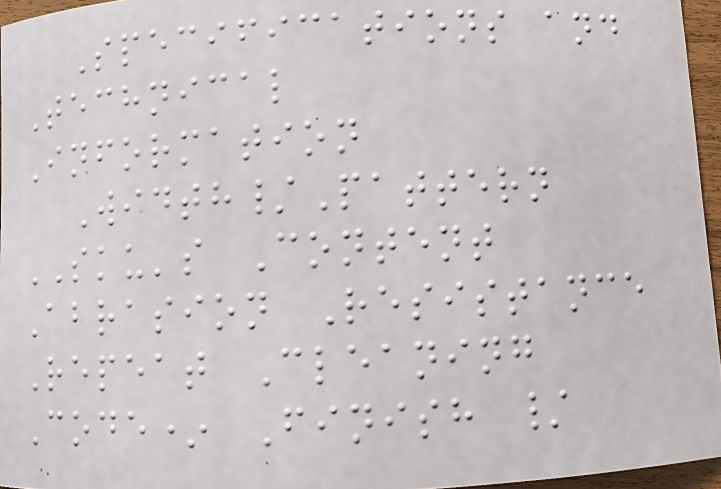Specifications and
Technical
Information
Width/Pattern
SKU's Content
Abrasion Resistance
Repeat Cleaning
Code* Finish /
